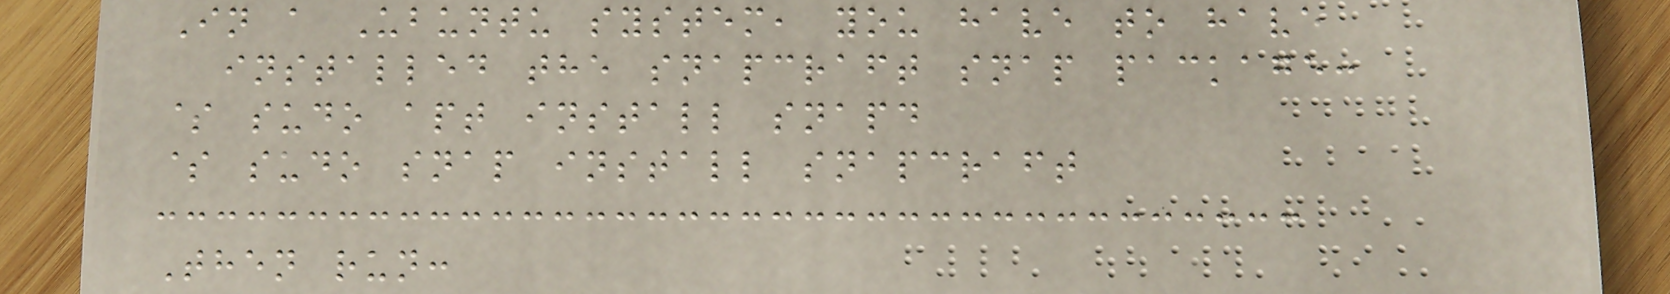In a Ubuntu system, you have to have
installed the snapcraft snap package:
$ sudo apt install snapd
$ sudo snap install snapcraft
Then run:
